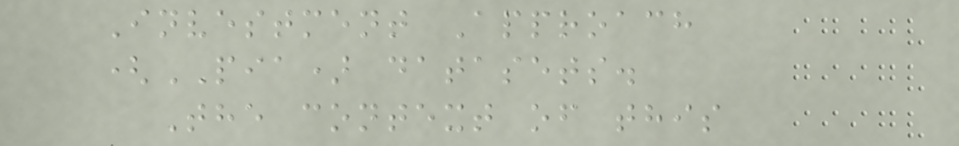Investment Approach
(PIA) datasets.
The context of this
